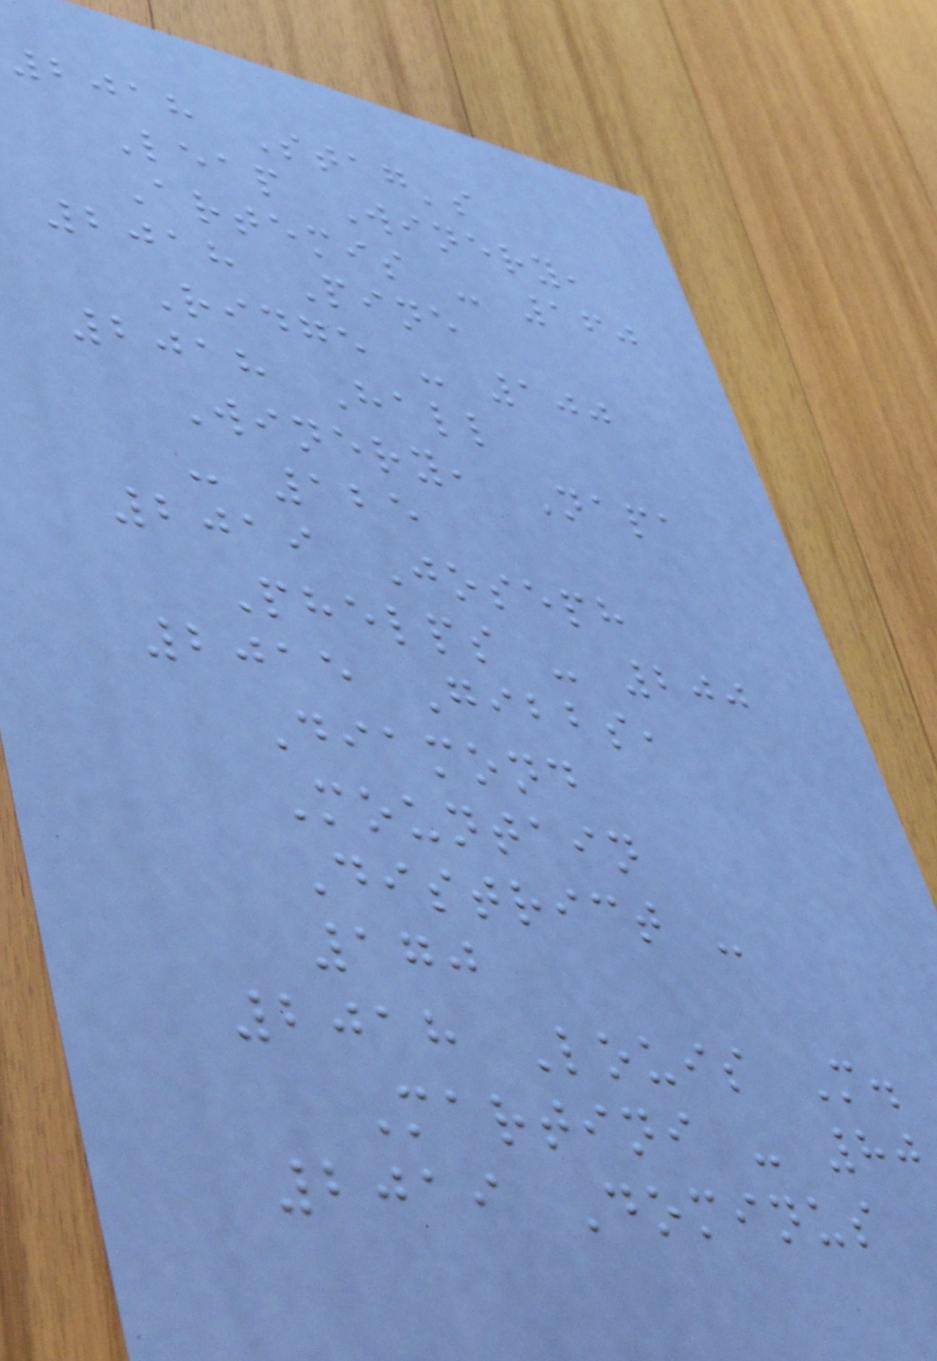2018 Stag's
Leap Winery,
Artemis - 160
2018 Pine
Ridge - 100
2018 Hall
Winery, Napa
- 125
2019 Joseph
Phelps - 200
2015 Gibbs,
Diamond
Mountain
District -
170
2018 Louis M.
Martini - 80
2019 Dominus
